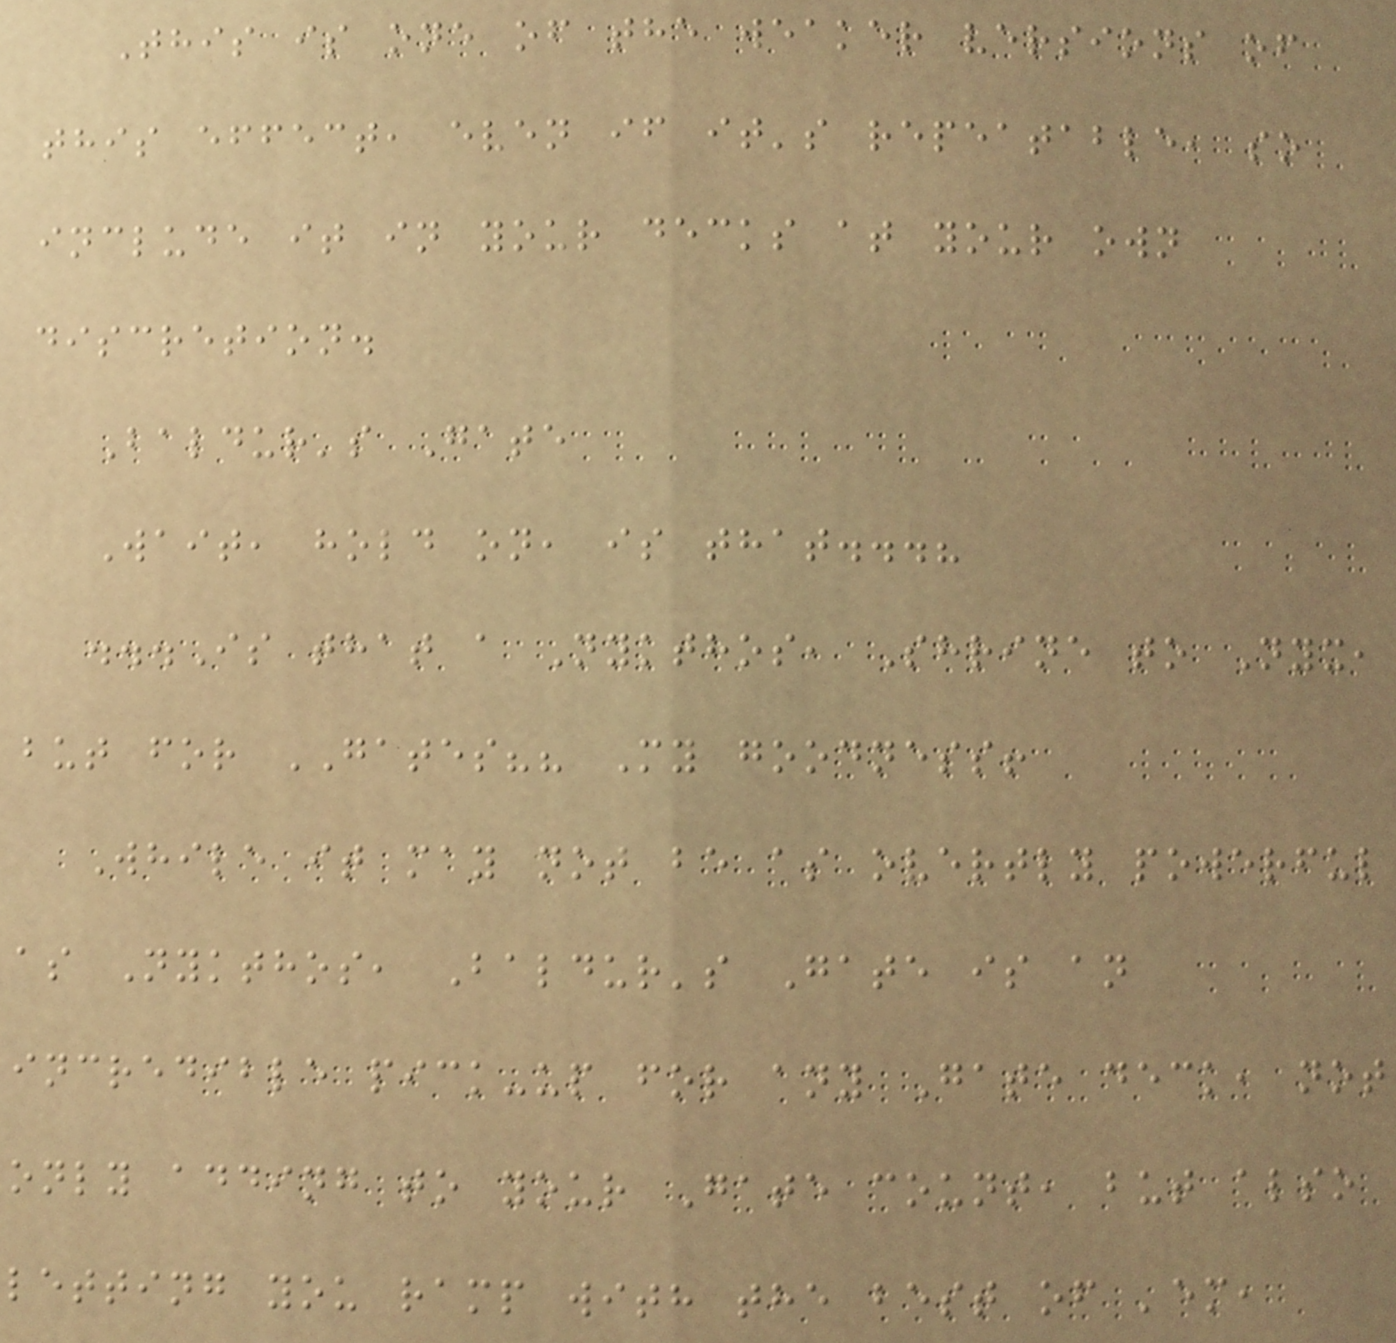This is one of the weaker versions of
this effect, even if it's repeatable, so
include it in your decks at your own
discretion.
Baldur's Gate
Wait, hold on, is that...?
...Is that a Nykthos, Shrine to Nyx,
but for GATES?? My goodness!
While it may not be as overtly powerful
as Nykthos, Baldur's Gate is an
incredible pick-up for any Gate deck, not
only adding to your Gate count, but also
letting you ramp with the best of 'em,
